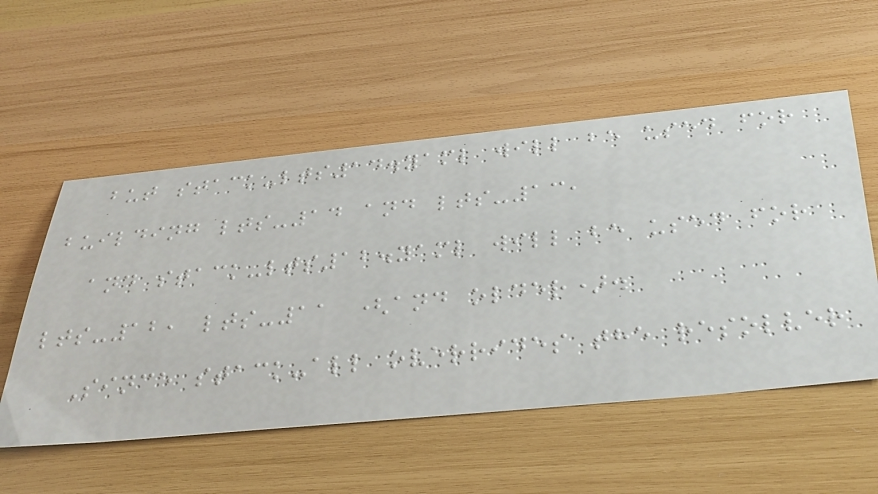but stack-lts14.yaml will be used for
building lts-14 and lts-13,
and stack-lts12.yaml will be used for
lts-12, lts-11 (and older).
Since stack-all overrides the resolver
